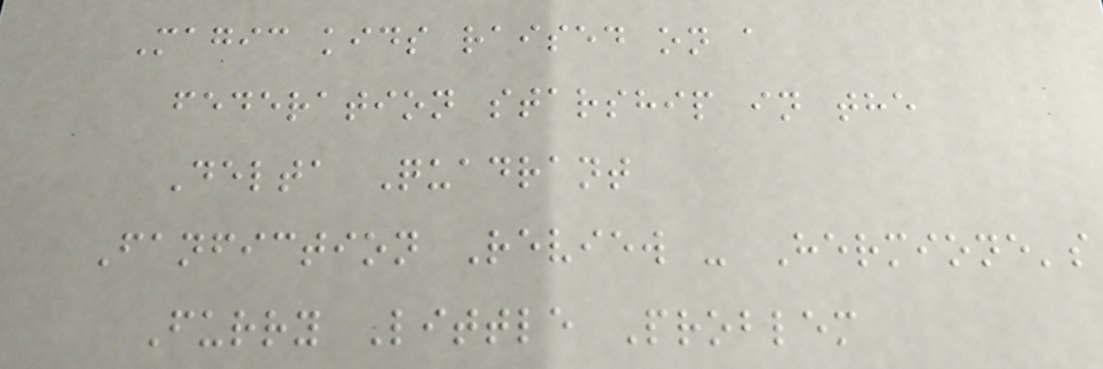Magic kids raised on a
federation starship in the
Delta Quadrant
Fanfiction Review - Hermione's
Furry Little Problem
